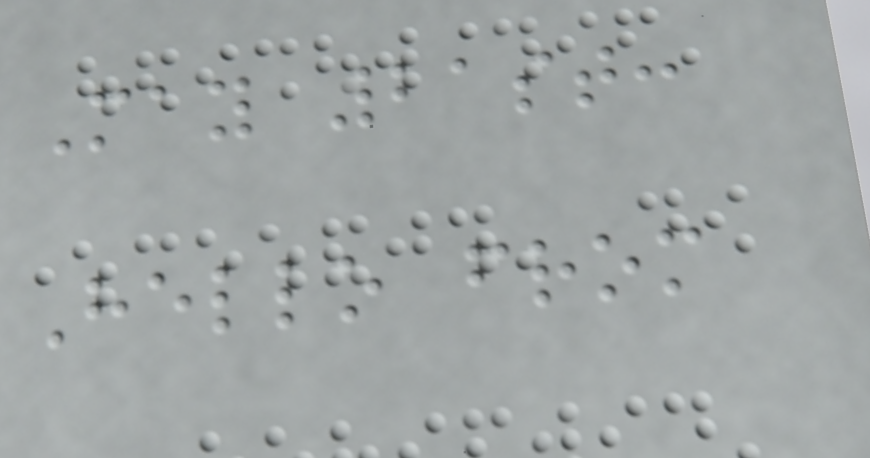May 21st:
Hello from
